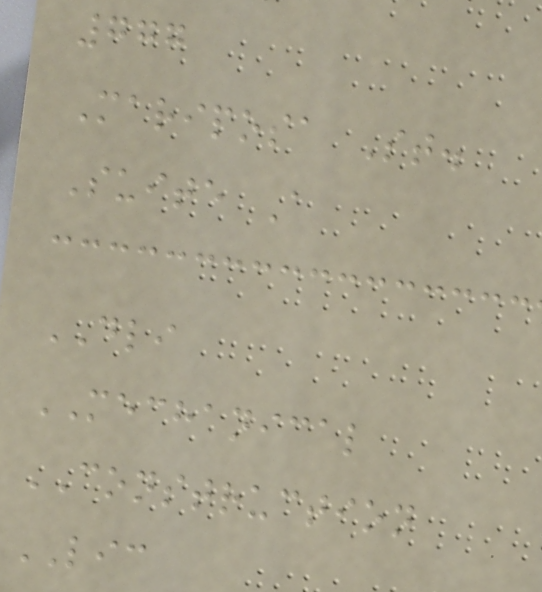777
Mariposa St.
Suite A
DLI
MECHANICAL
CONSTRUCTION
LIC
